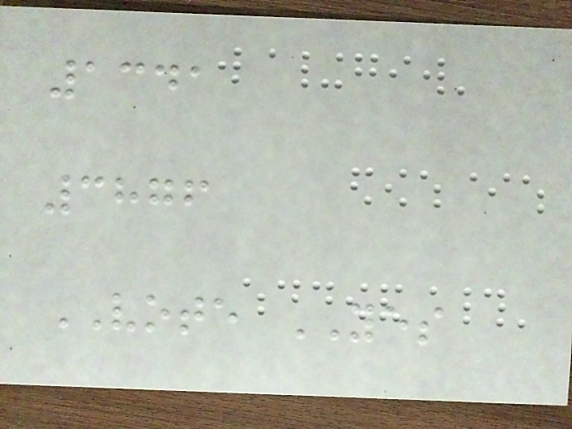1341
3876
VOTE YES
